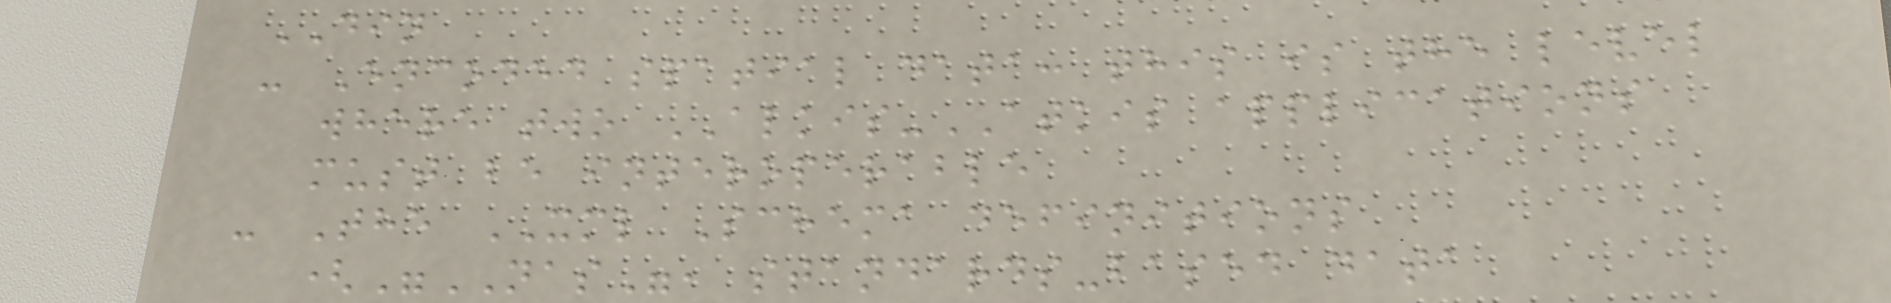DIN
- Encoded spatial data: this is the level
where two ALKIS-ATKIS applications
must be interoperable
- The XML Schema definitions
("NAS", standards-based data
